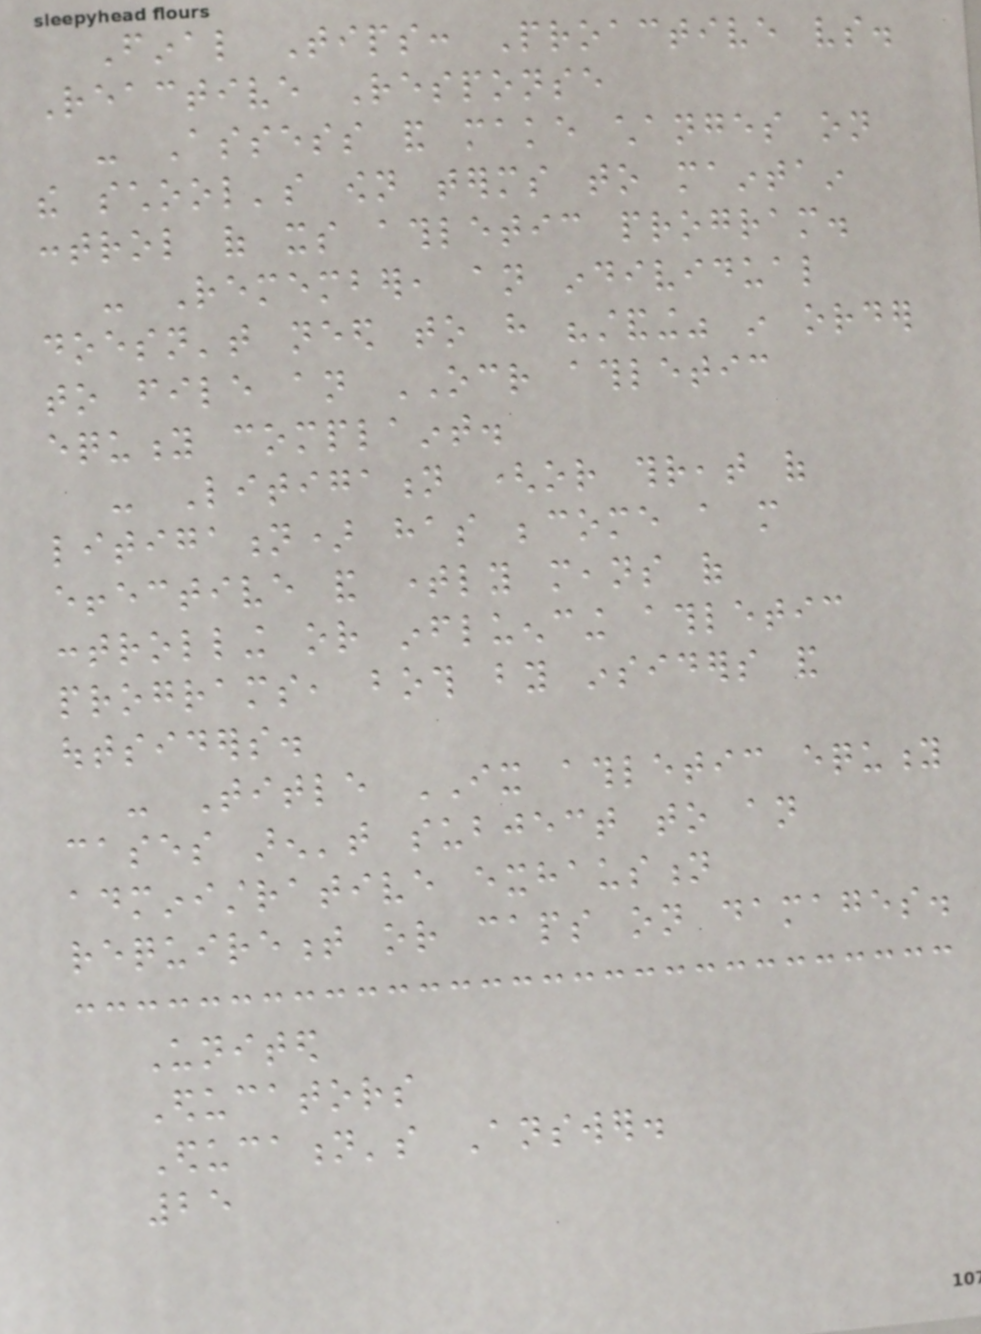Final Tips: Proactive vs.
Reactive Response
- Assess and make changes on
the school's own terms to maintain
control of its athletic program.
- Remember, an individual
doesn't need to have "standing" in order
to file an OCR athletic
equity complaint.
- Litigation (or threat of
litigation) has become a more
effective and timely means of
controlling or influencing athletic
programs, both by insiders and
outsiders.
- Title IX athletic equity
cases aren't subject to an
administrative exhaustion
requirement or caps on damages.
United
Educators
Education's Answer.
25
